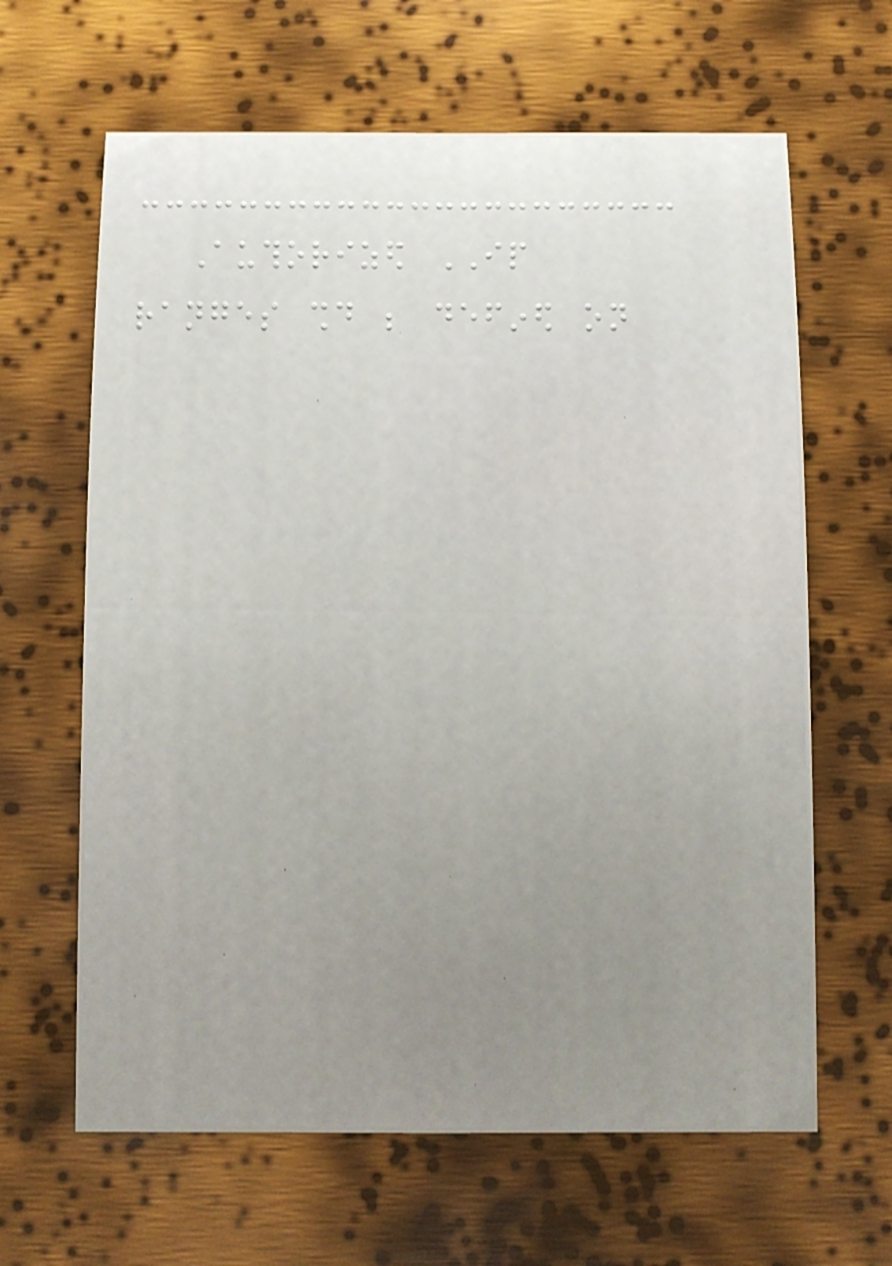Authorized IP
ranges should be defined on
